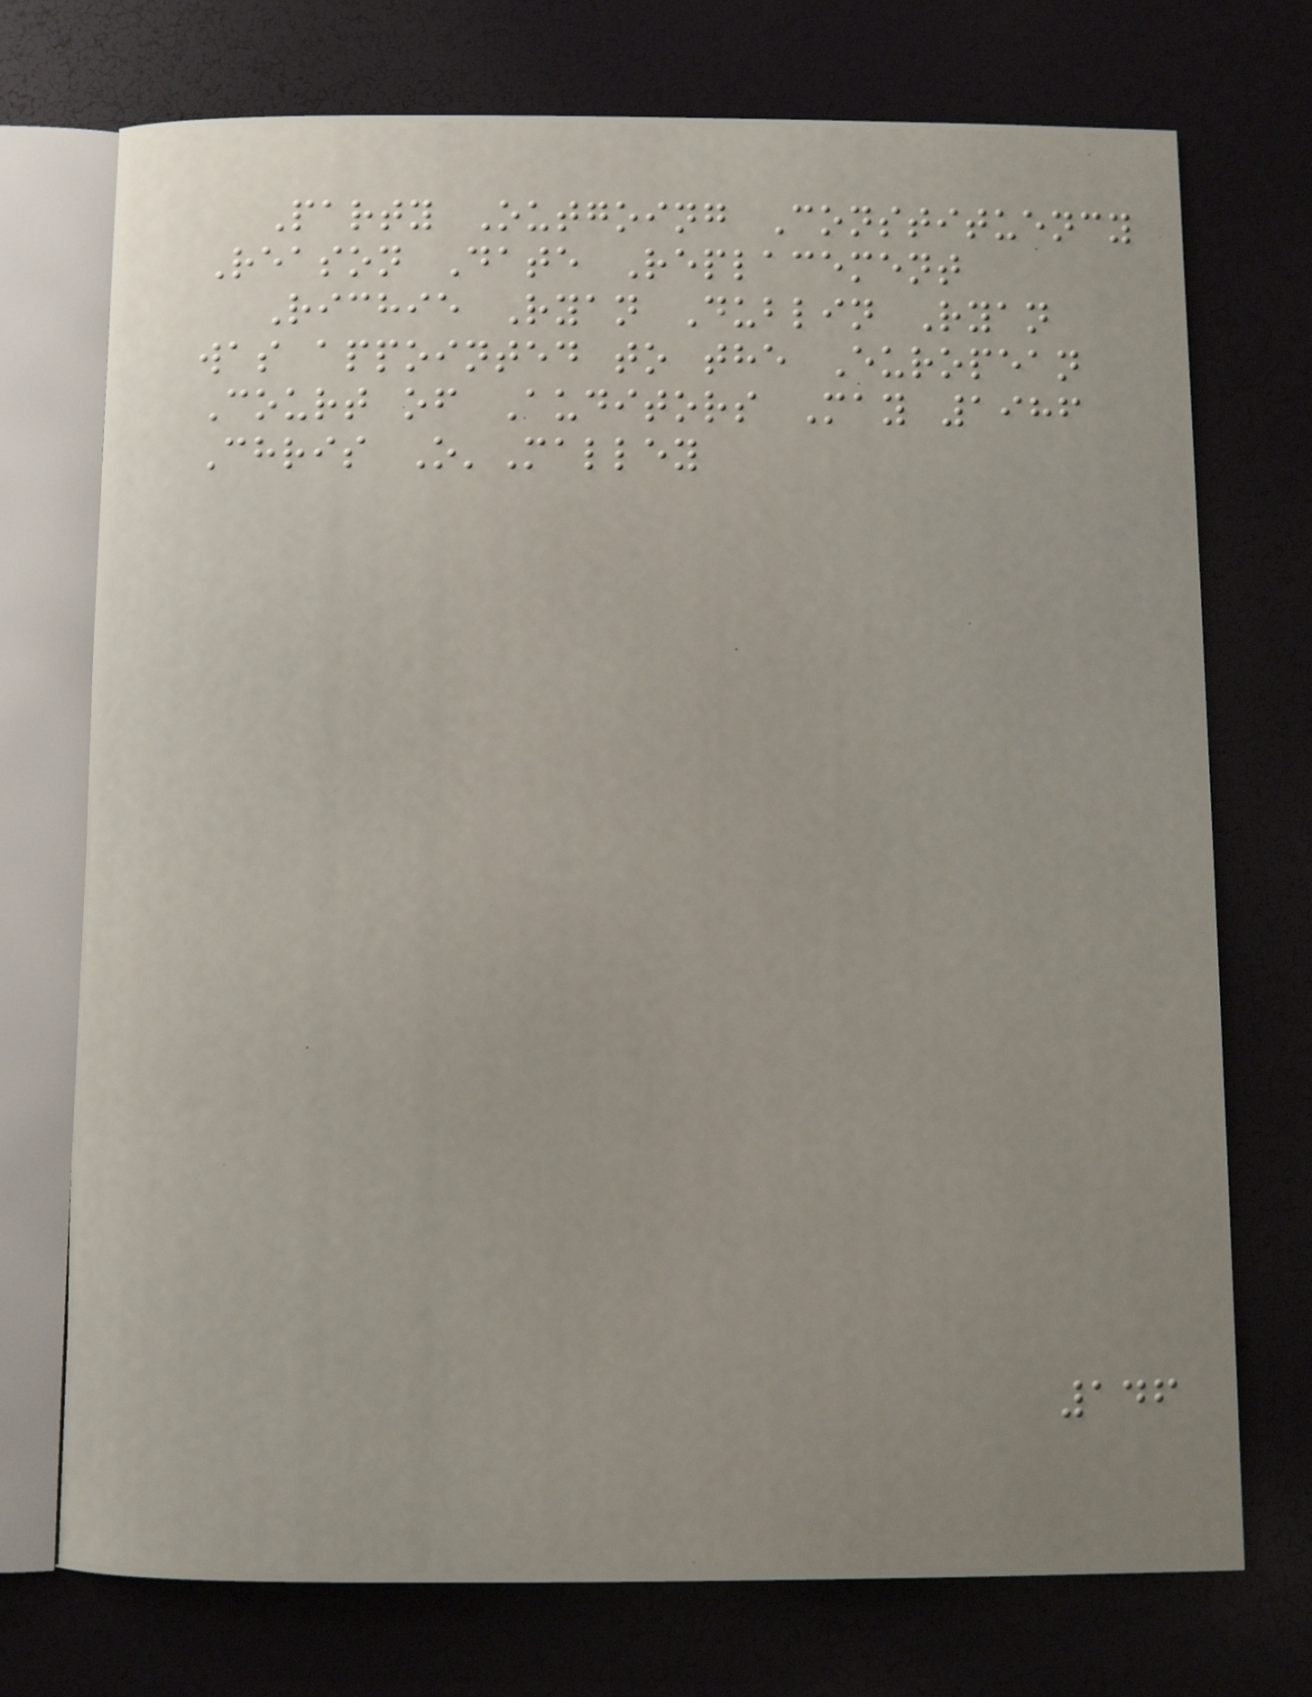Party Outgoing Constituency
Reason Date Replacement
Richie Ryan Dublin Ryan
was appointed to the European
Court of Auditors May 1986
Chris O'Malley
146
